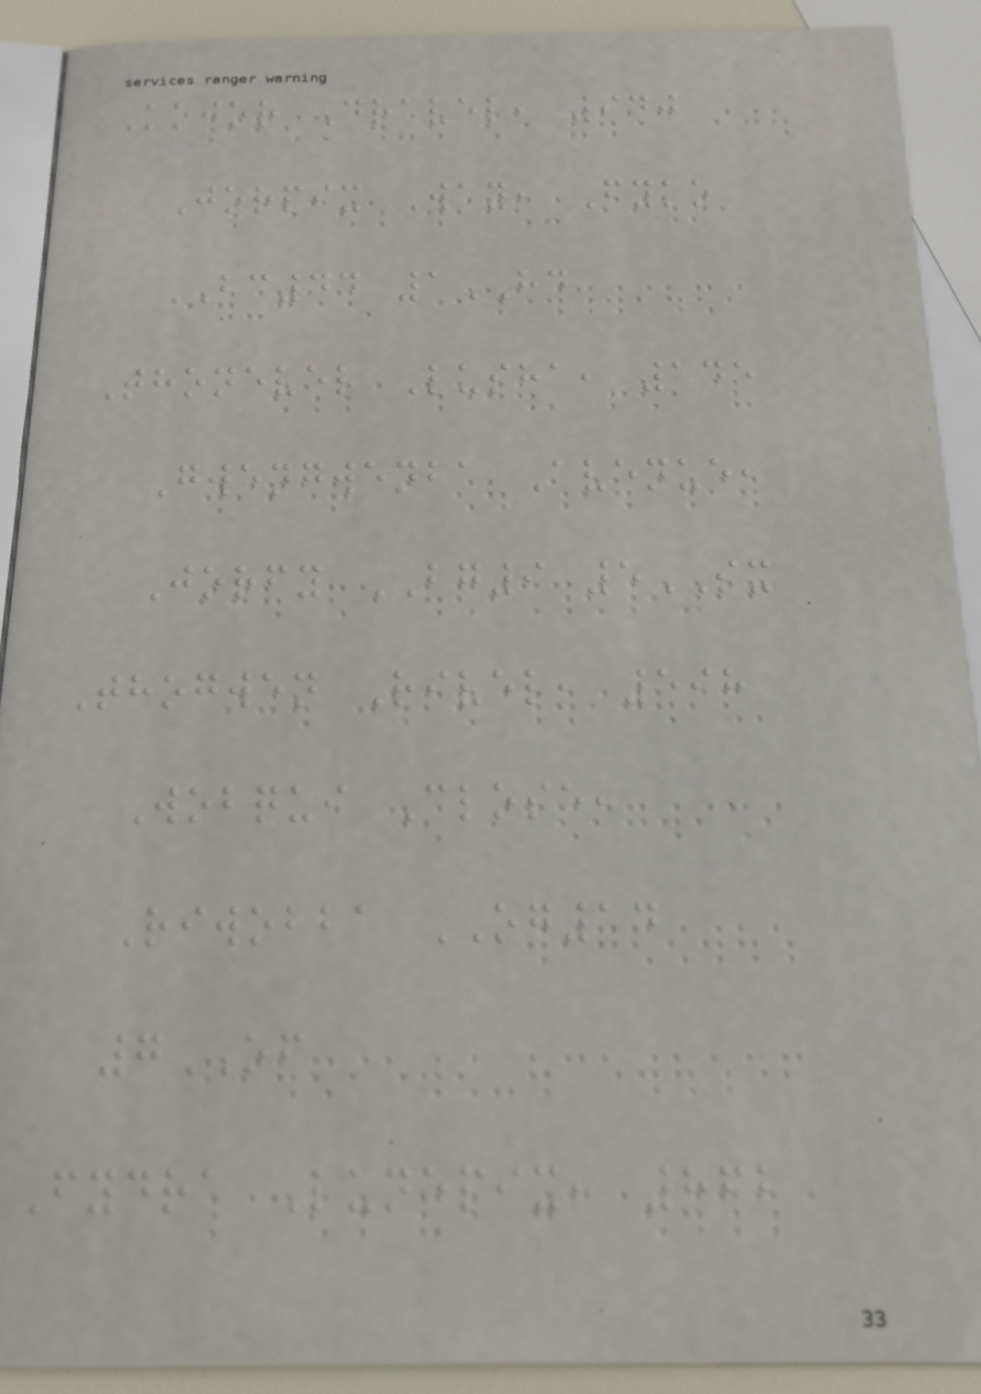Kojor Dravel, 940
Jorpix Way, Fyko
BC44 1HD
Thonevel Lusha, 145
Gwengwenba Avenue,
Jorfy BG9 5SX
Thogwen Rivel, 598
Wobqui Close,
Riwobba OG14
7OF
Fydra Lunepix, 862
